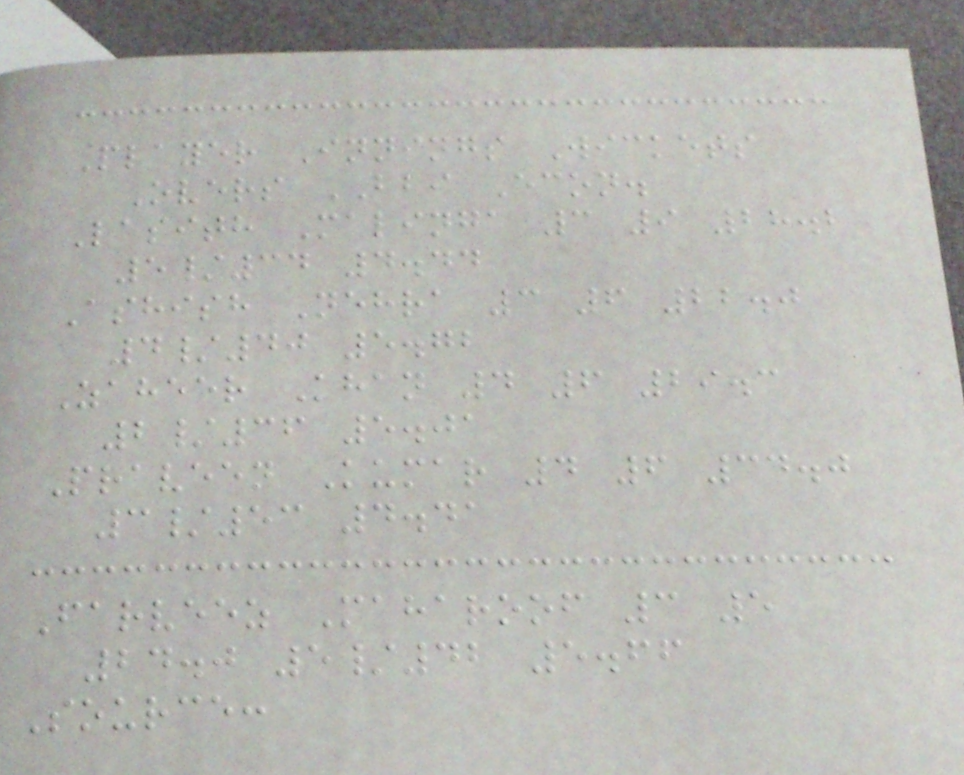Player Innings Wickets
Overs BBI Econ.
Lasith Malinga 3 9 28.2
5/34 4.44
Ashish Nehra 3 6 22.0
4/40 5.72
Zaheer Khan 4 6 29.3
2/36 5.01
Praveen Kumar 4 6 34.0
3/53 4.41
Farveez Maharoof 3 5
24.0 5/42 5.66
Source:
